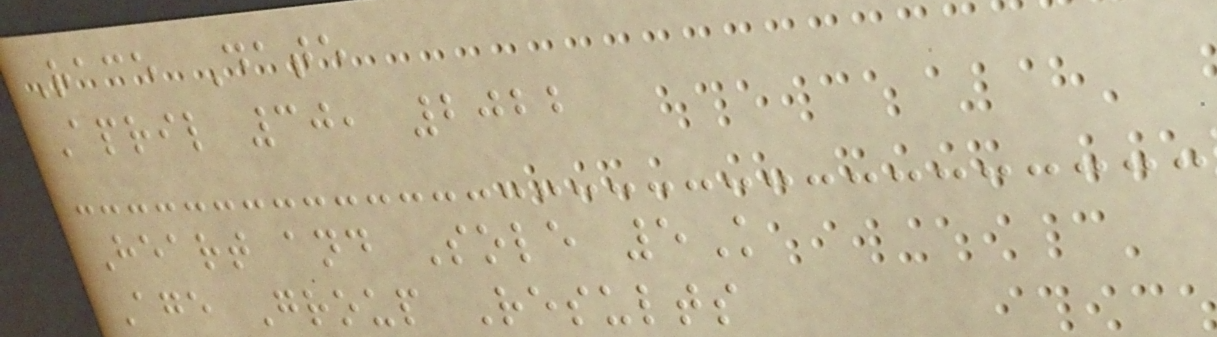Race Date
April 30, 2022
Heart and Sole 5K
Age Group Results
